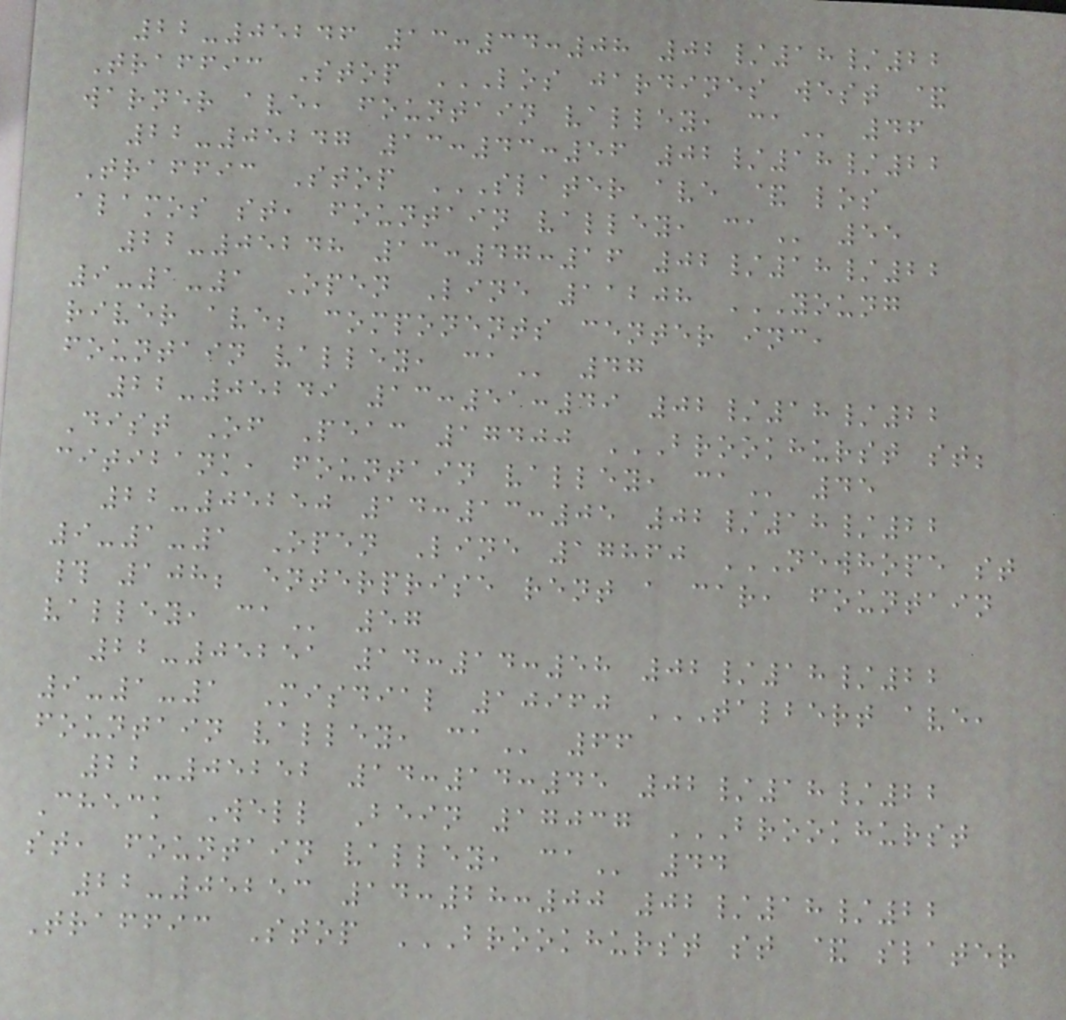22-05246 13:34:08 02/18/22
Traffic Stop LOS JARDINES WEST &
WARNER AVE, FOUNTAIN VALLEY, CA 46
22-05247 13:43:56 02/18/22
Traffic Stop SLATER AVE & LOS
ALAMOS ST, FOUNTAIN VALLEY, CA 55
22-05248 13:47:16 02/18/22
9-1-1 Open Line 11208 YOUNG
RIVER AVE; COMPONENTS CENTER INC,
FOUNTAIN VALLEY, CA 47
22-05249 13:51:49 02/18/22
Dist Of Peac 17400 BROOKHURST ST;
CITIBANK, FOUNTAIN VALLEY, CA 45
22-05250 14:13:05 02/18/22
9-1-1 Open Line 17860 NEWHOPE ST
# 108; ENTERPRISE RENT A CAR, FOUNTAIN
VALLEY, CA 57
22-05251 14:14:58 02/18/22
9-1-1 Misdial 10960 TALBERT AVE,
FOUNTAIN VALLEY, CA 66
22-05252 14:14:45 02/18/22
Check Well Bein 17037 BROOKHURST
ST, FOUNTAIN VALLEY, CA 44
22-05253 14:28:00 02/18/22
Traffic Stop BROOKHURST ST & SLATER
